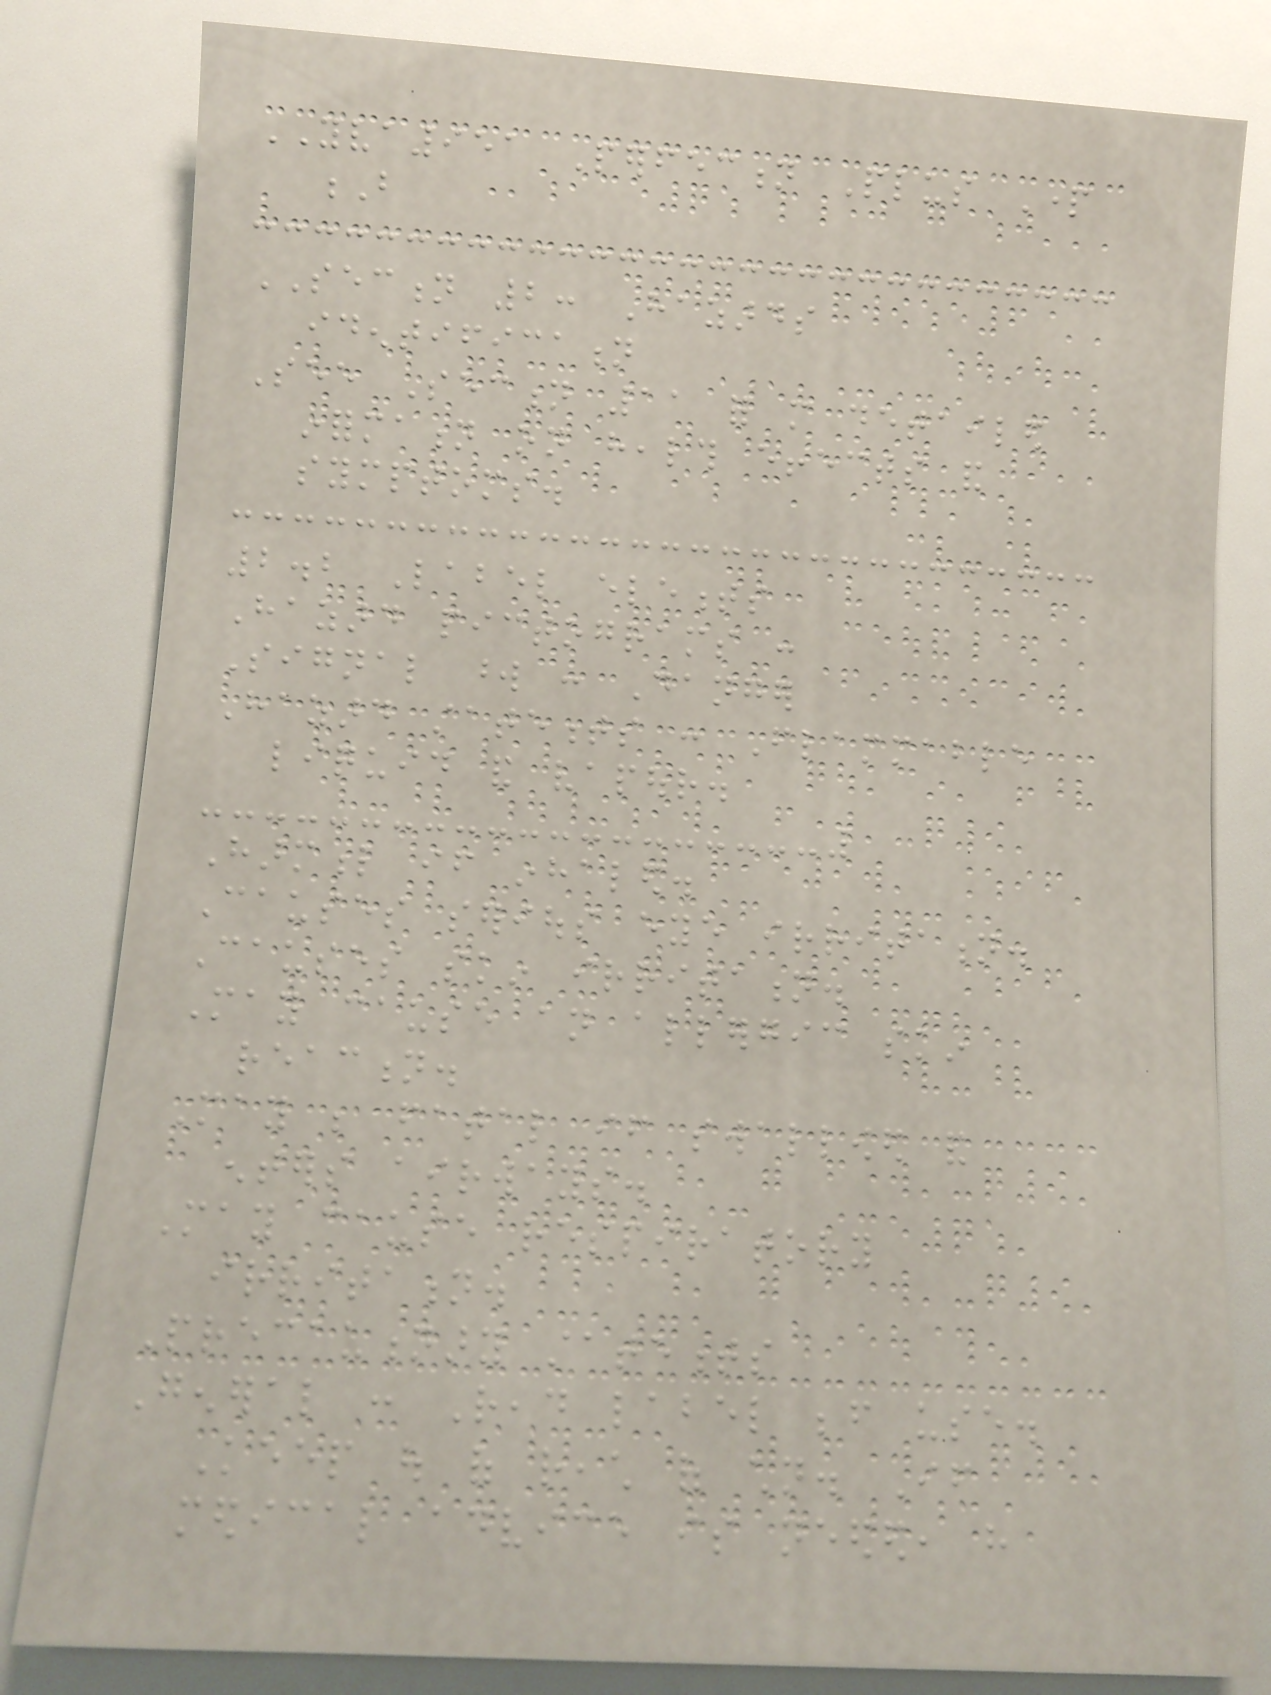YVA951 Perfection Plus Part
B
SECTION 2: Hazards
identification
See Section 11 for more detailed
information on health effects and
symptoms.
2.2 Label elements
Hazard pictograms :
Signal word : Danger
Hazard statements : Flammable
liquid and vapour.
Harmful if inhaled.
Causes serious eye irritation.
Causes skin irritation.
May cause an allergic skin
reaction.
May be fatal if swallowed and
enters airways.
May cause respiratory
irritation.
Precautionary statements
General : Read label before use.
Keep out of reach of children. If
medical advice is needed, have
